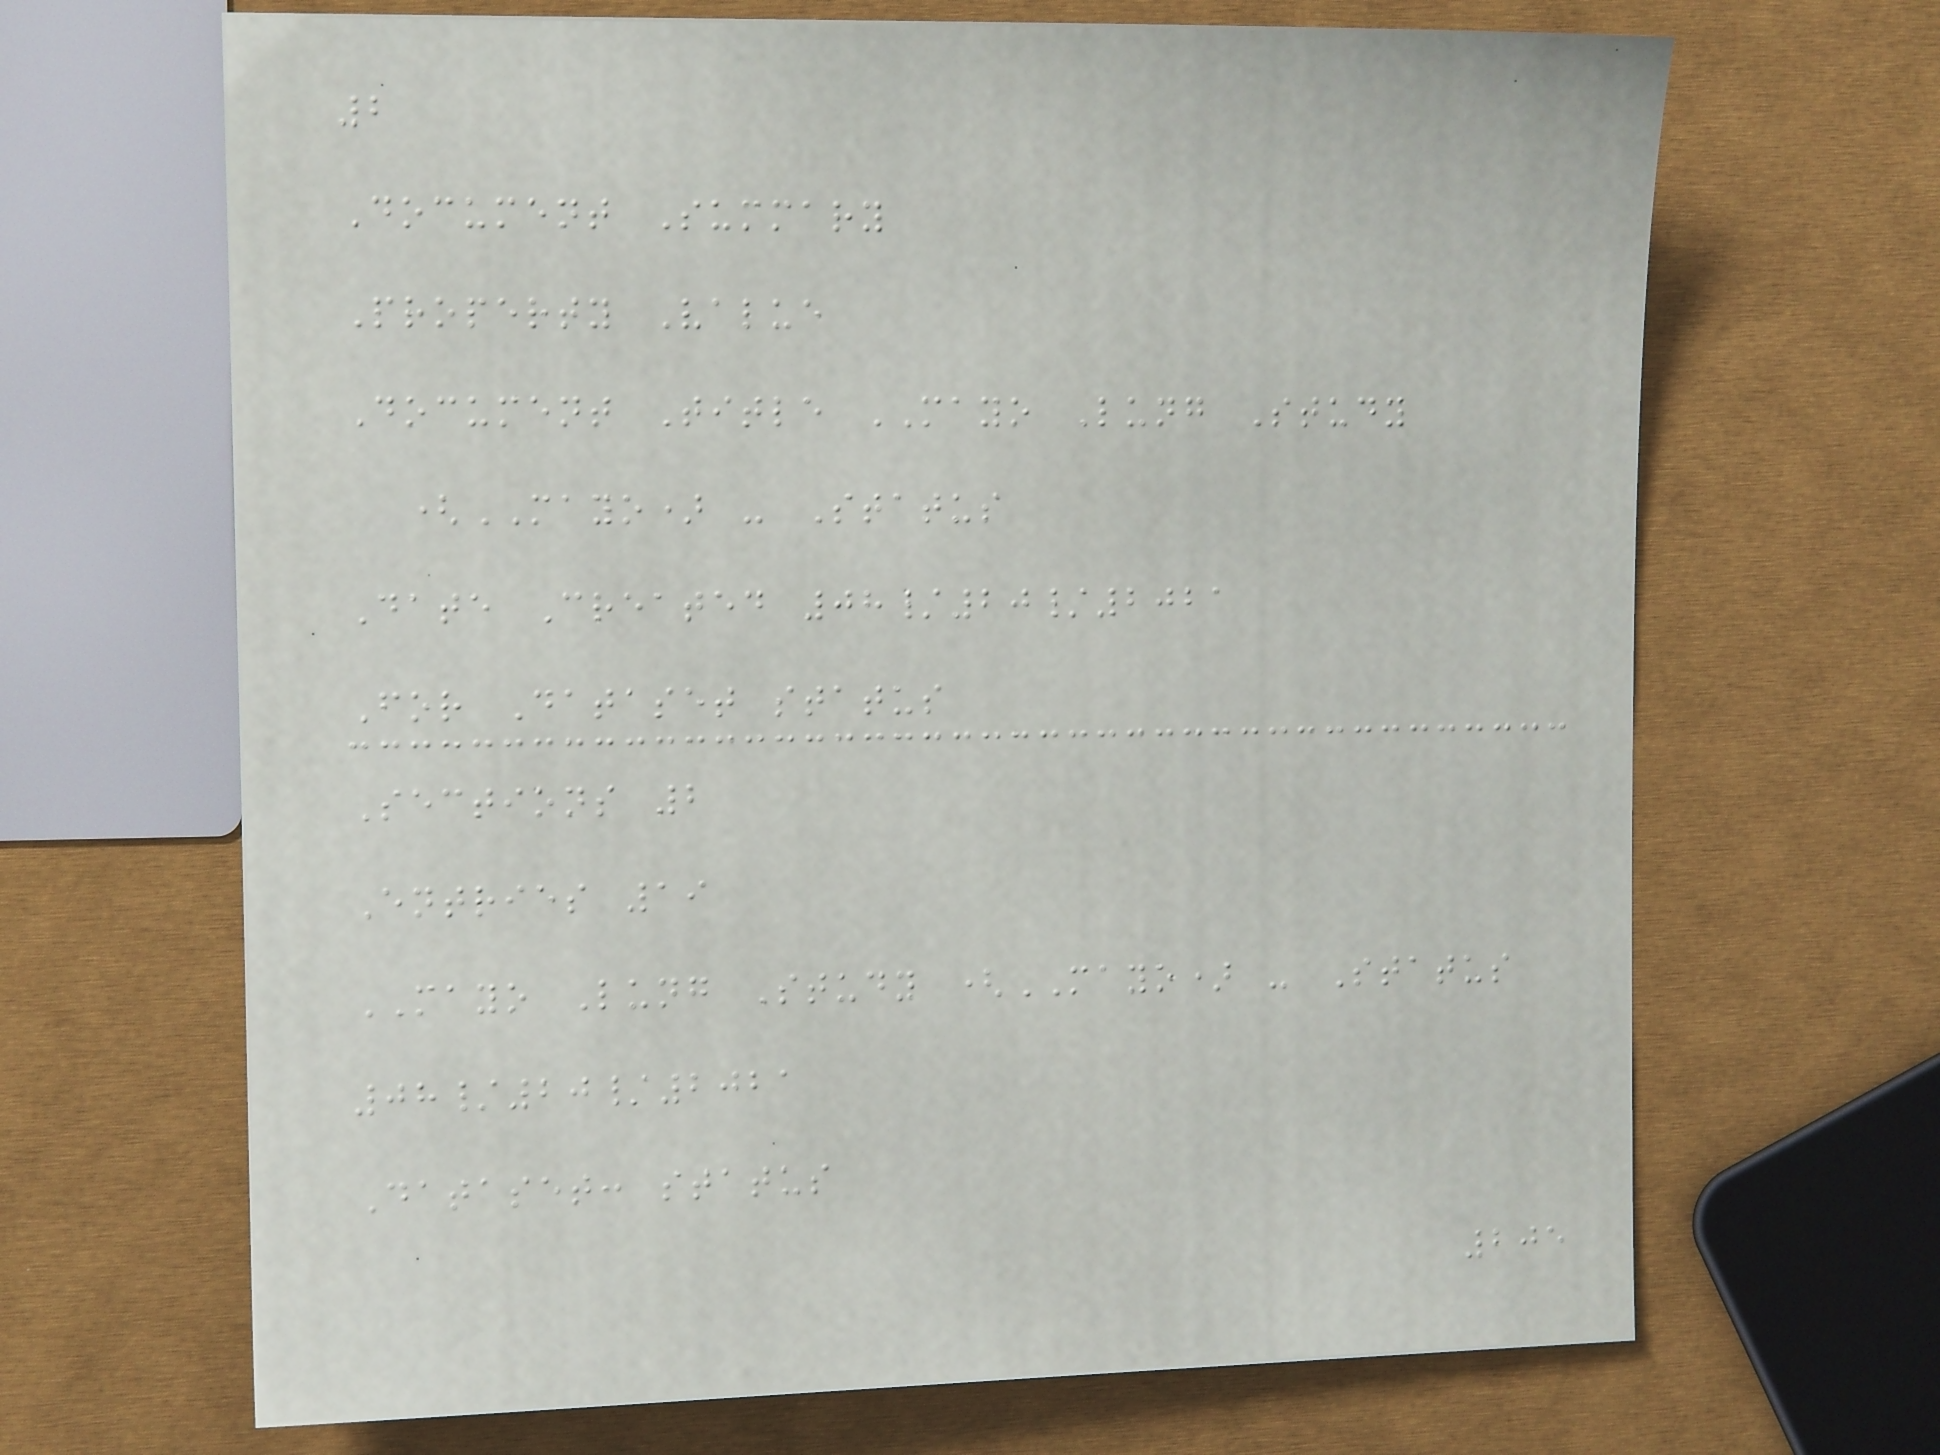2
Document Summary
Property Value
Document Title MAYO Lung Study
(MAYO) - Status
Date Created 08/20/2021
For Dataset status
Sections 2
Entries 19
MAYO Lung Study (MAYO) - Status
08/20/2021
Dataset: status
205
